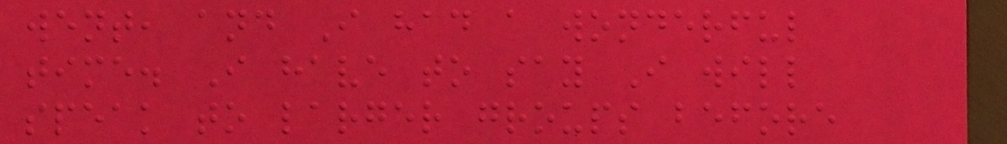went, and I had a wonderful
time. I have to say I will
speak to larger groups before
